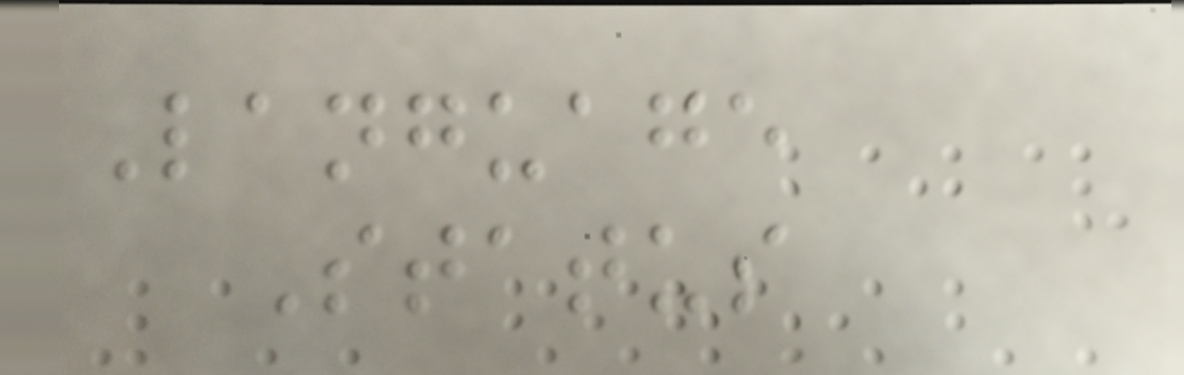Language
Status
